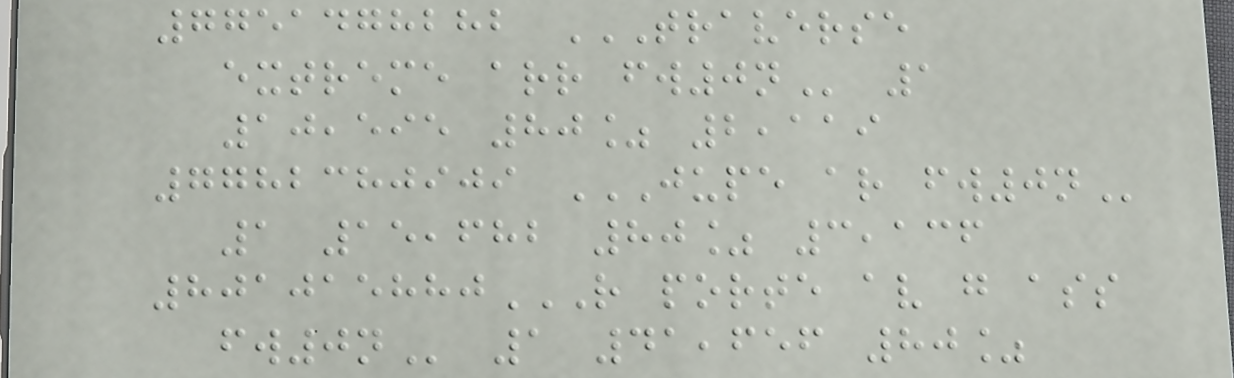7751478282 TRAVERSE
EXTREME ARR FW0N 1
10,595 80% 2,119
7782380909 JUPE AR FW0N
1 15,682 80% 3,136
801015880R PORTE AV G ASS
FW0N 1 41,656 80%
